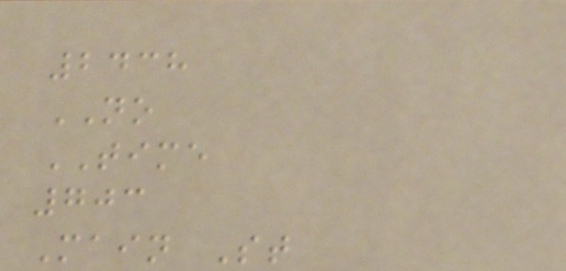2438
NO
TIME
703
Main St
